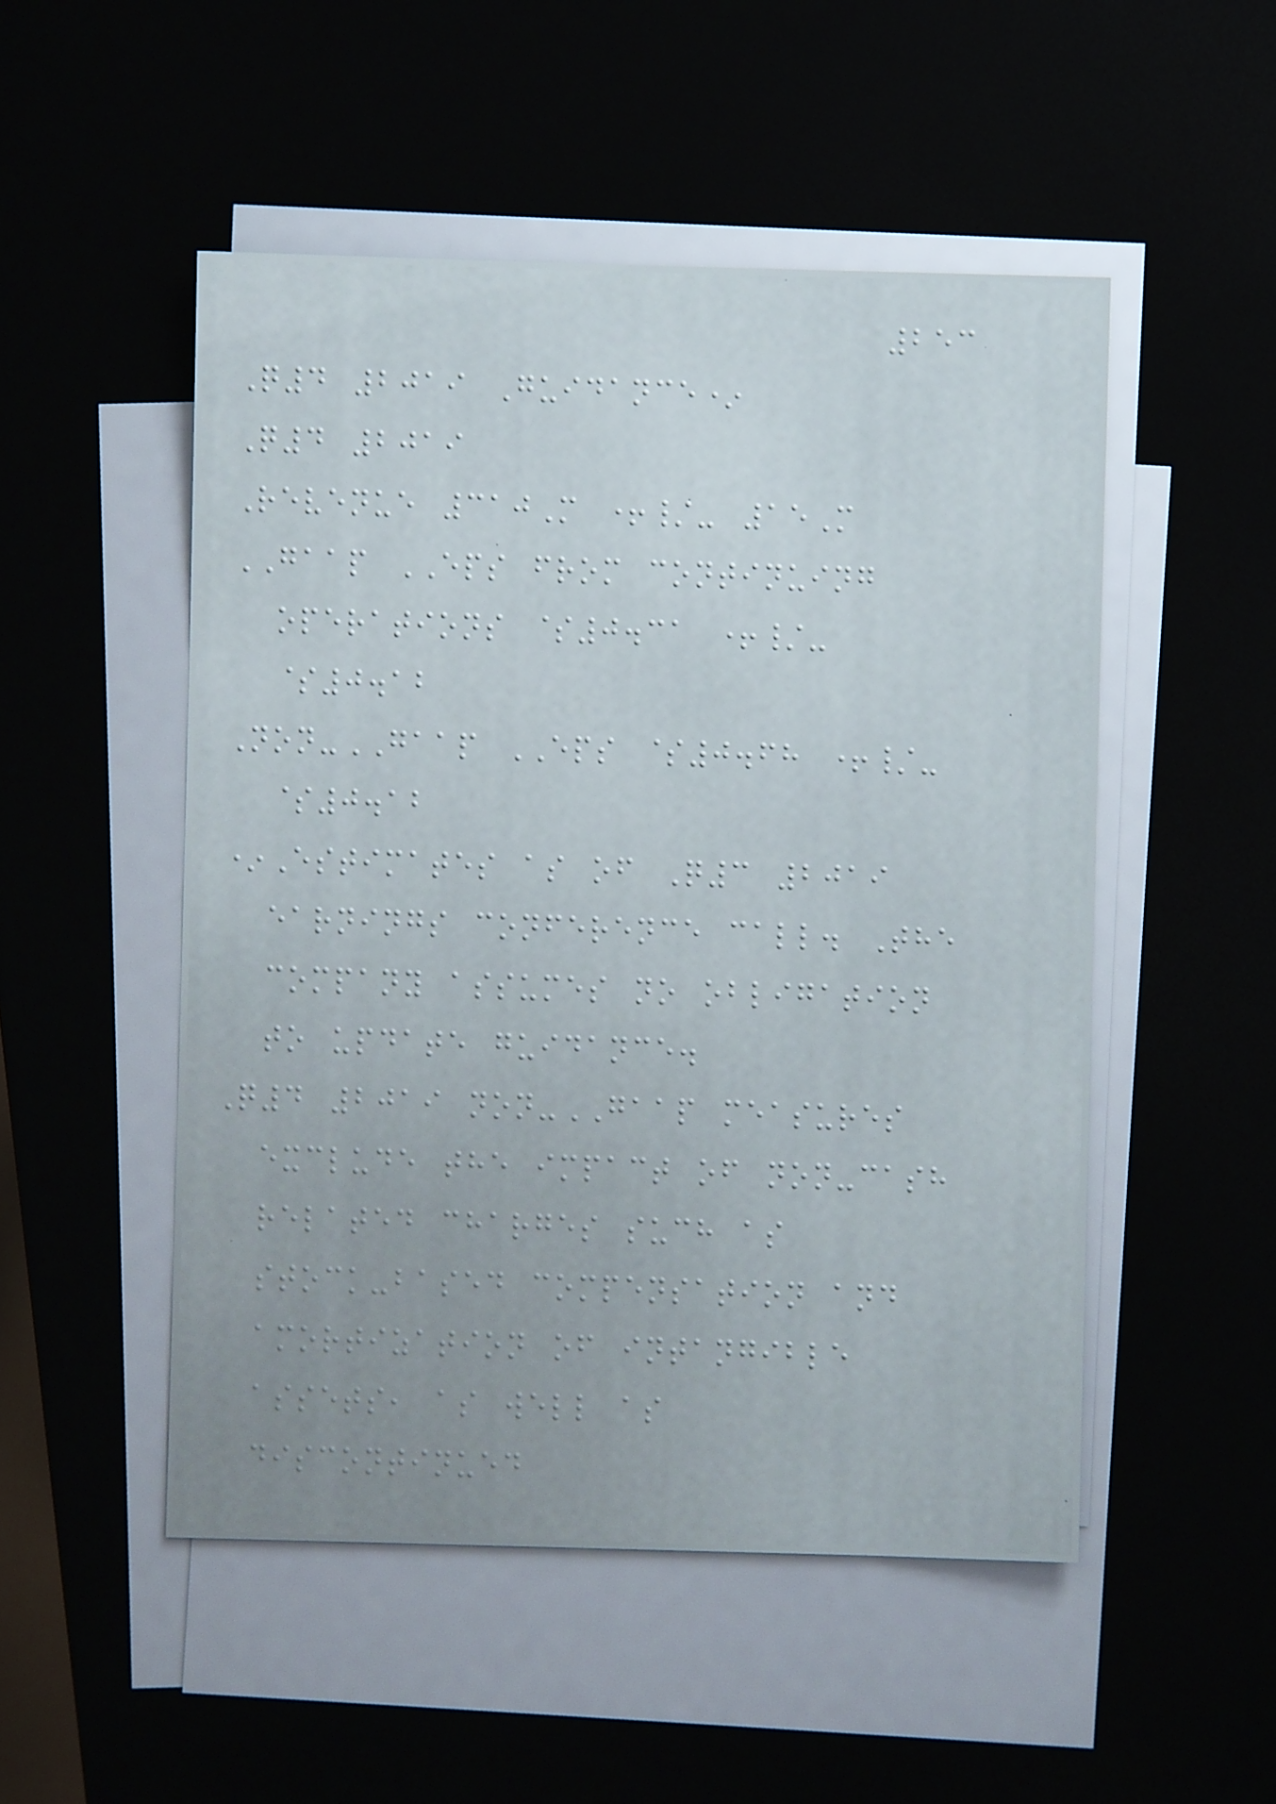253
Q4 2019 Guidance*
Q4 2019
Revenue 310M +/- 15M
GAAP EPS from continuing
operations $0.31 +/-
$0.12
Non-GAAP EPS $0.68 +/-
$0.12
*Estimates as of Q3 2019
earnings conference call. The
company assumes no obligation
to update guidance.
Q4 2019 non-GAAP measures
exclude the impact of non-cash
related charges such as
stock-based compensation and
amortization of intangible
assets, as well as
discontinued
